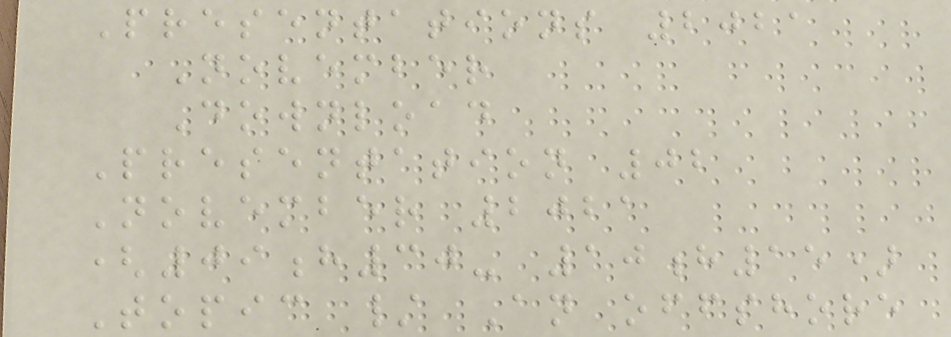Presentations 2021
November
Download
Presentation 02
November 2021
(09h30- 10h15)
Topic / An offshore
